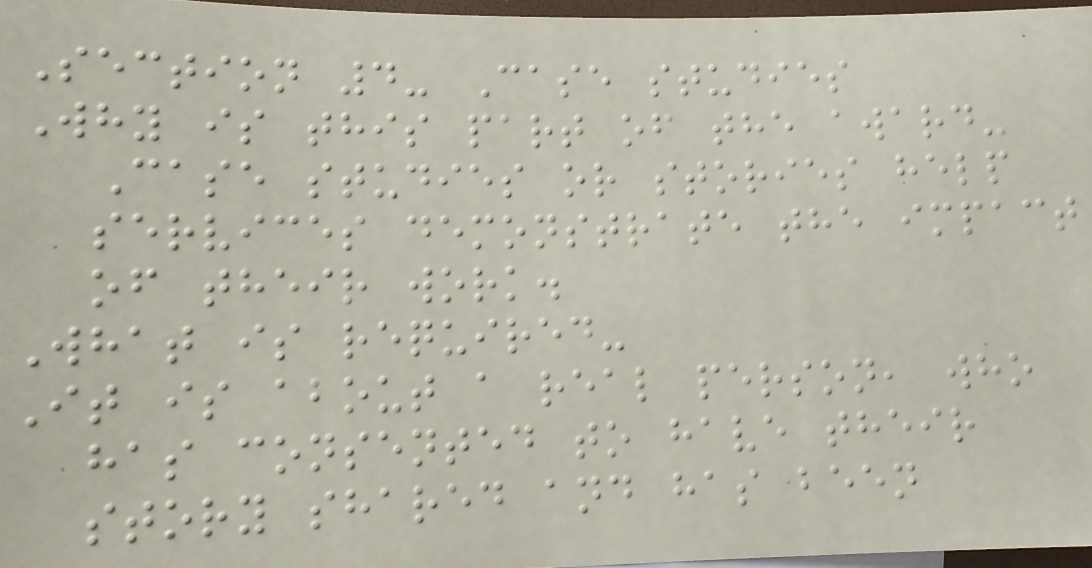Section 4- Case studies
Why is this part of the award-
Case studies or stories help
services demonstrate the impact
of their work.
What is required-
It is about a real person, who
has consented to have their
story shared and has been
